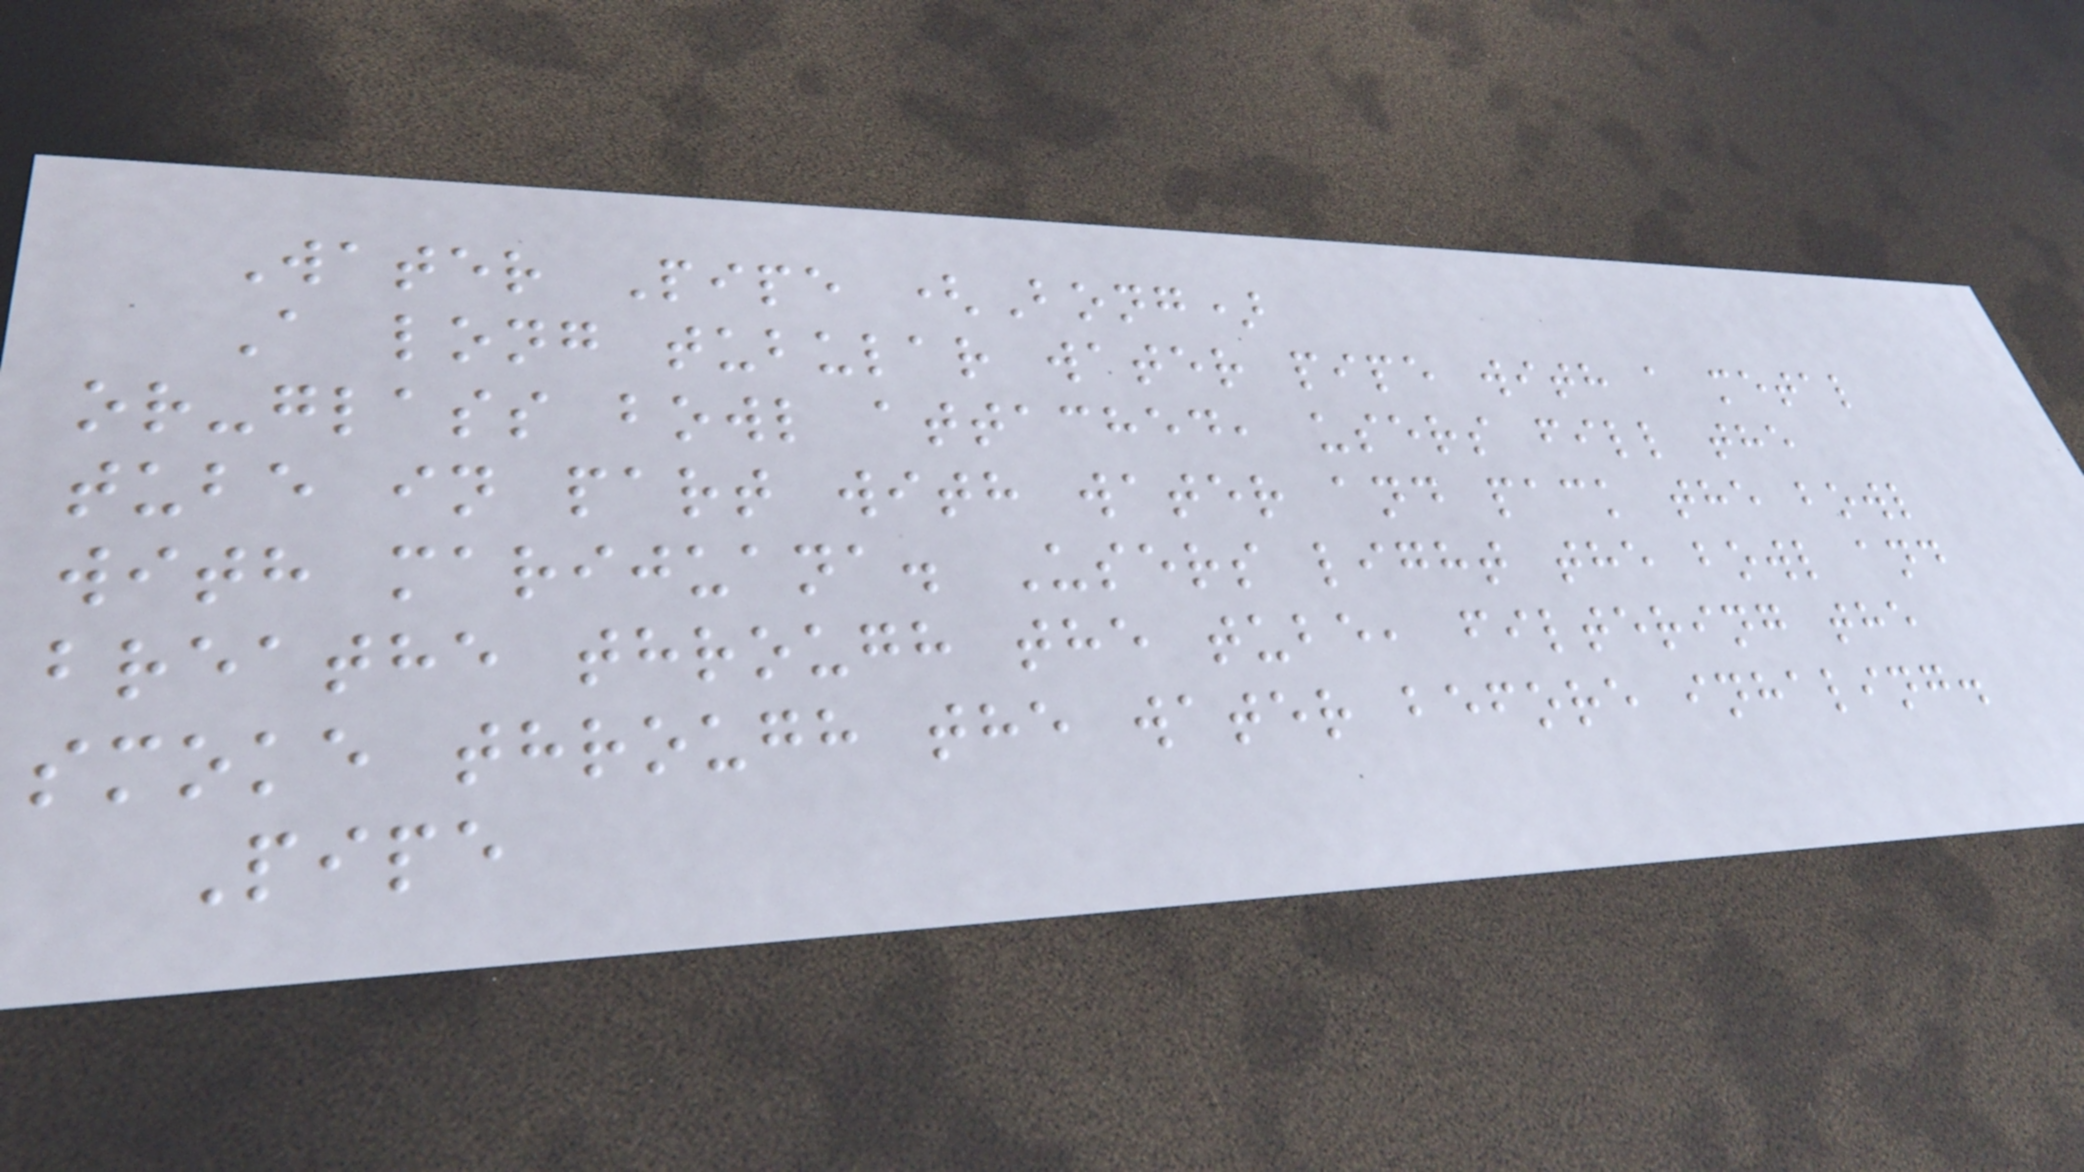Water Pipe (Bong)
A long tubular water pipe with a metal
or-glass bowl attached, users fill the
tube in part with water and pack the bowl
with marijuana. Users light the bowl and
breathe through the tube, filtering the
smoke through the water before inhaling.
Pipe
